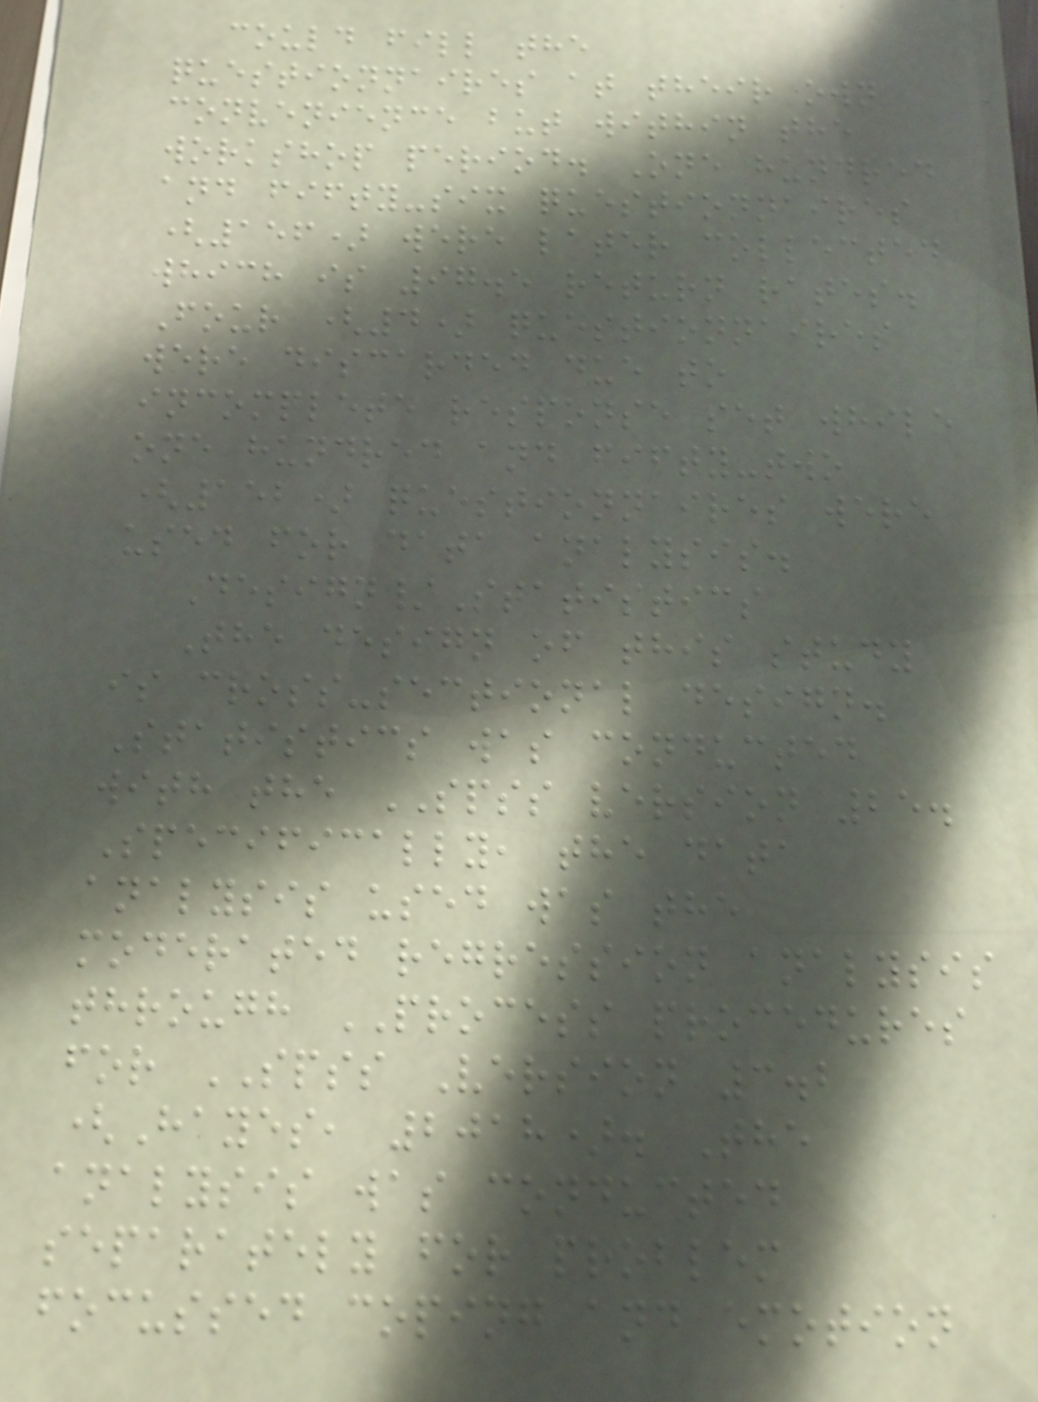could fill the
questionnaires at their own
convenience but within the
workshop period. One hundred
and fifty-six questionnaires
(156) were later collected
which is 97.5 return rates.
Four (4) questionnaires
were discarded due to
incomplete response set while
one hundred and fifty-two
(152) questionnaires were
used for data analysis.
Design/Statistics
The design of this study
is cross-sectional design.
Statistics was conducted
with the SPSS version 25.
Specifically, the data
analysis used was the
moderated regression analysis
through PROCESS procedures
for SPSS Version 3.2
(Hayes, 2018). The
analysis was conducted
separately for problem
focussed coping and emotion
